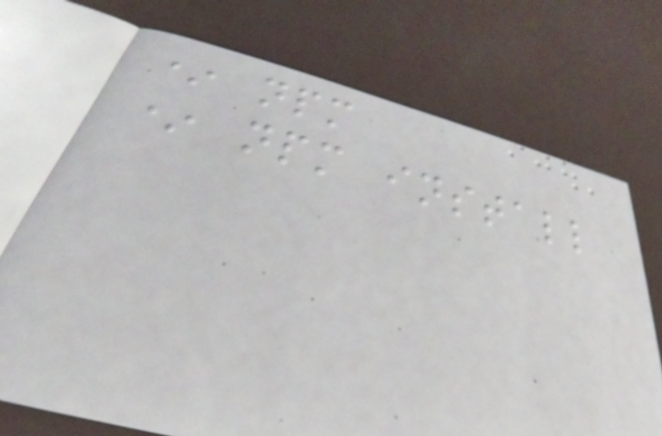* npm
* npm install
